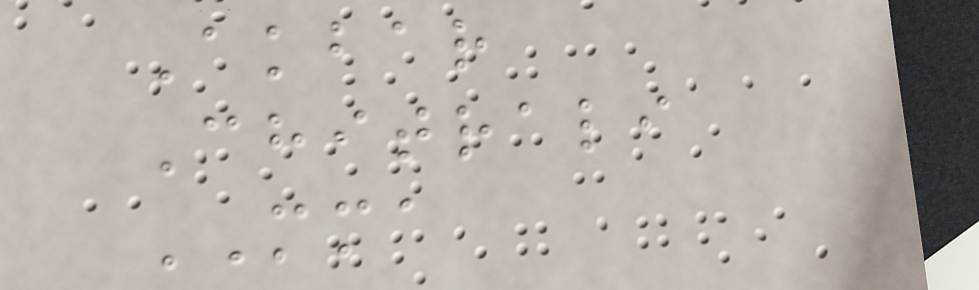Akbar
Chitrali
MMA
